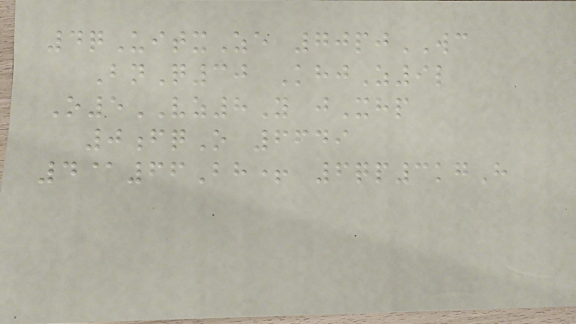4qUitxZe 70pjWC
BnQ30 KhjZ9l
O5VZ8Y jXhp
0fqO 6649
4@66Bh+ 6qp3kgH
